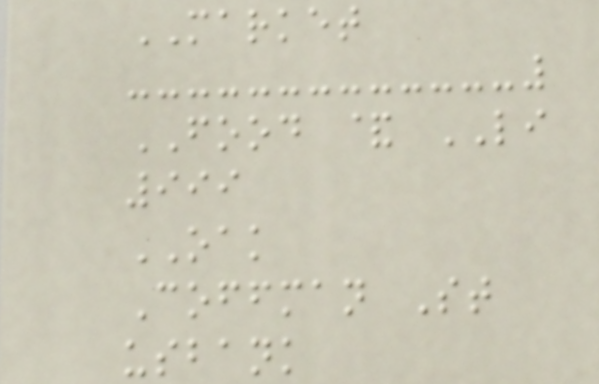MARKET
FOOD & LI
999
OAK
Coffman St
usbank
